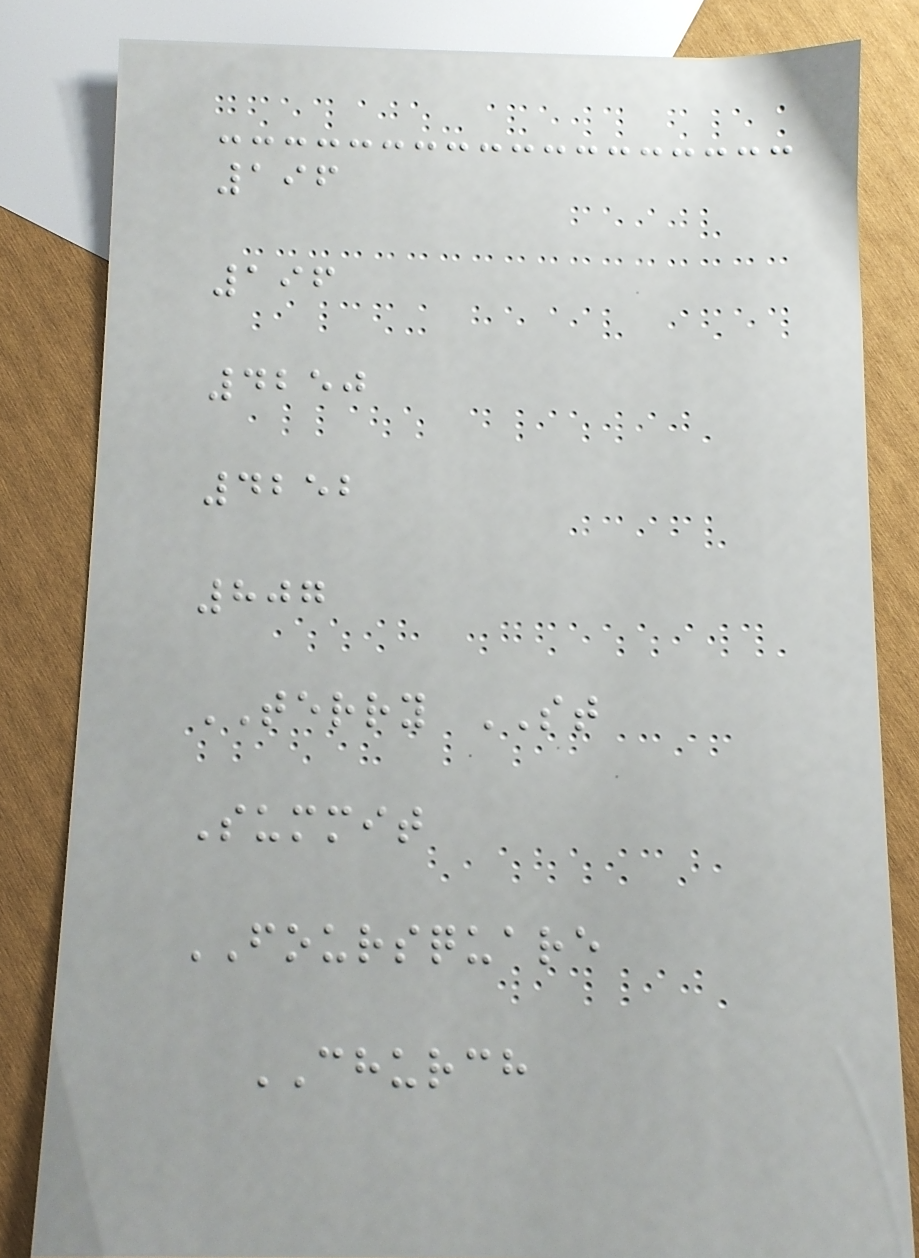196
196
4250
4252
807
TERRY ST
Summit
FOURSQUARE
CHURCH
